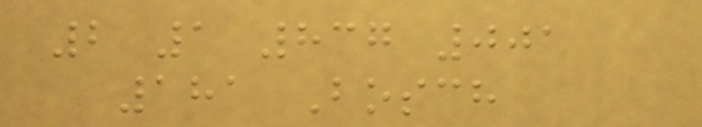2 1 837 001
181 Bosch
